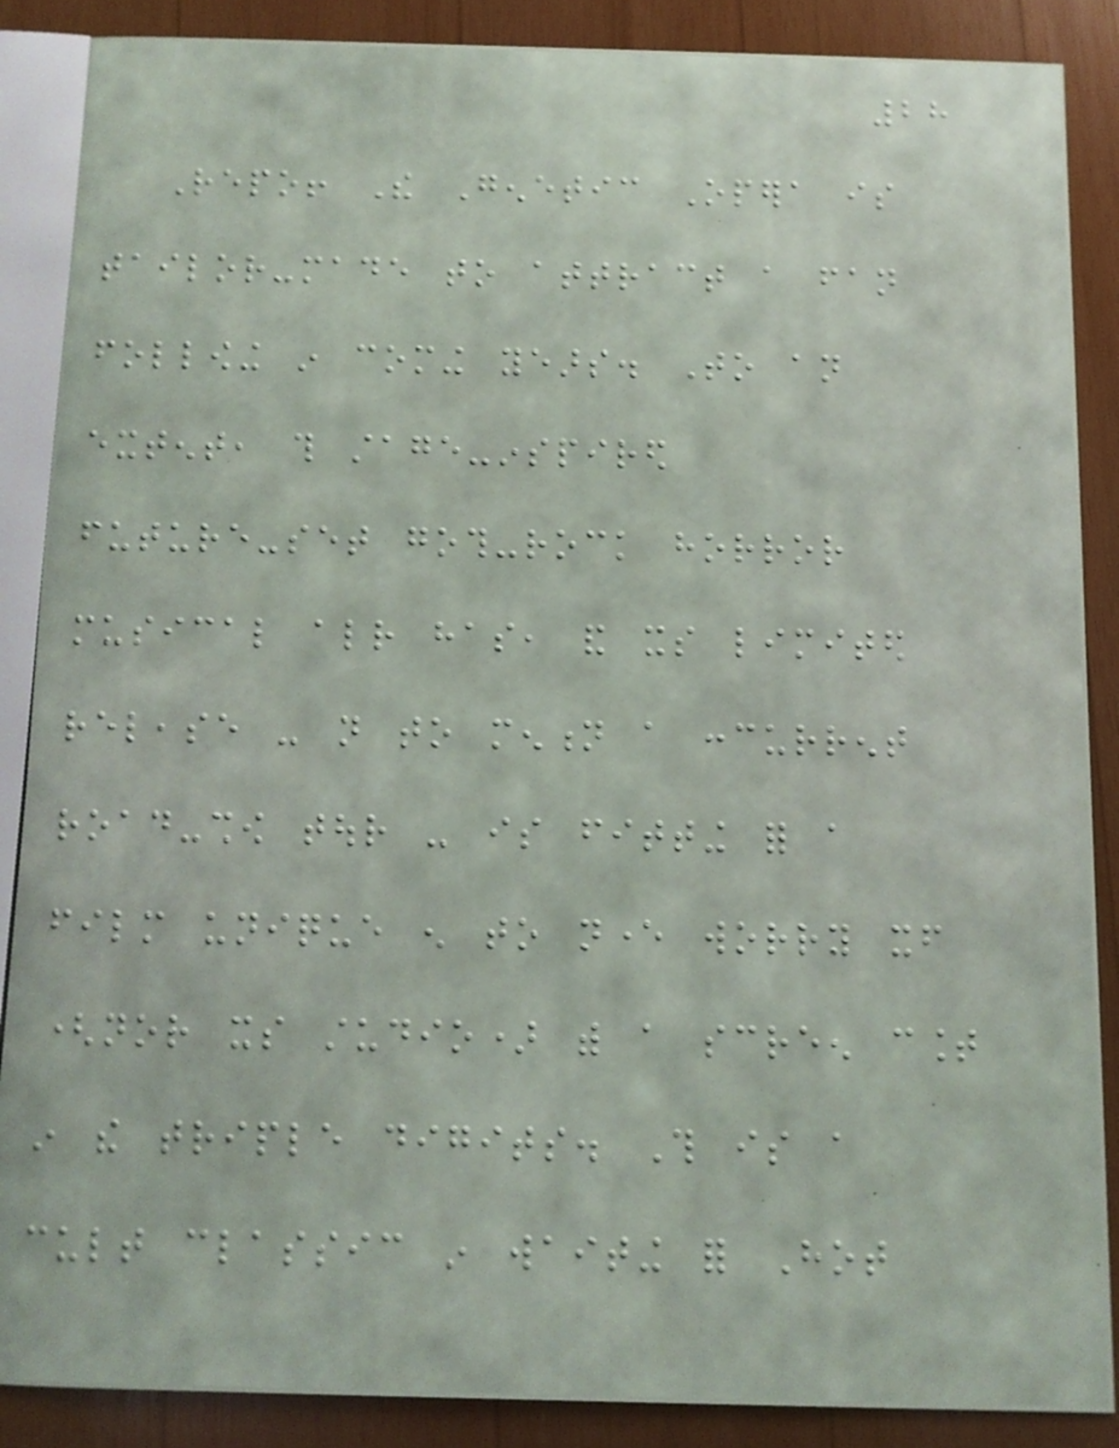28
Repo! The Genetic Opera is
tailor-made to attract a fan
following in coming years. To an
extent, this stage-inspired
future-set goth-rock horror
musical already has, and its limited
release - not to mention a concurrent
road-show tour - is fitting for a
film unique enough to never worry itself
(nor its studio) with a screen count
in the triple digits. This is a
cult classic in waiting for Hot
